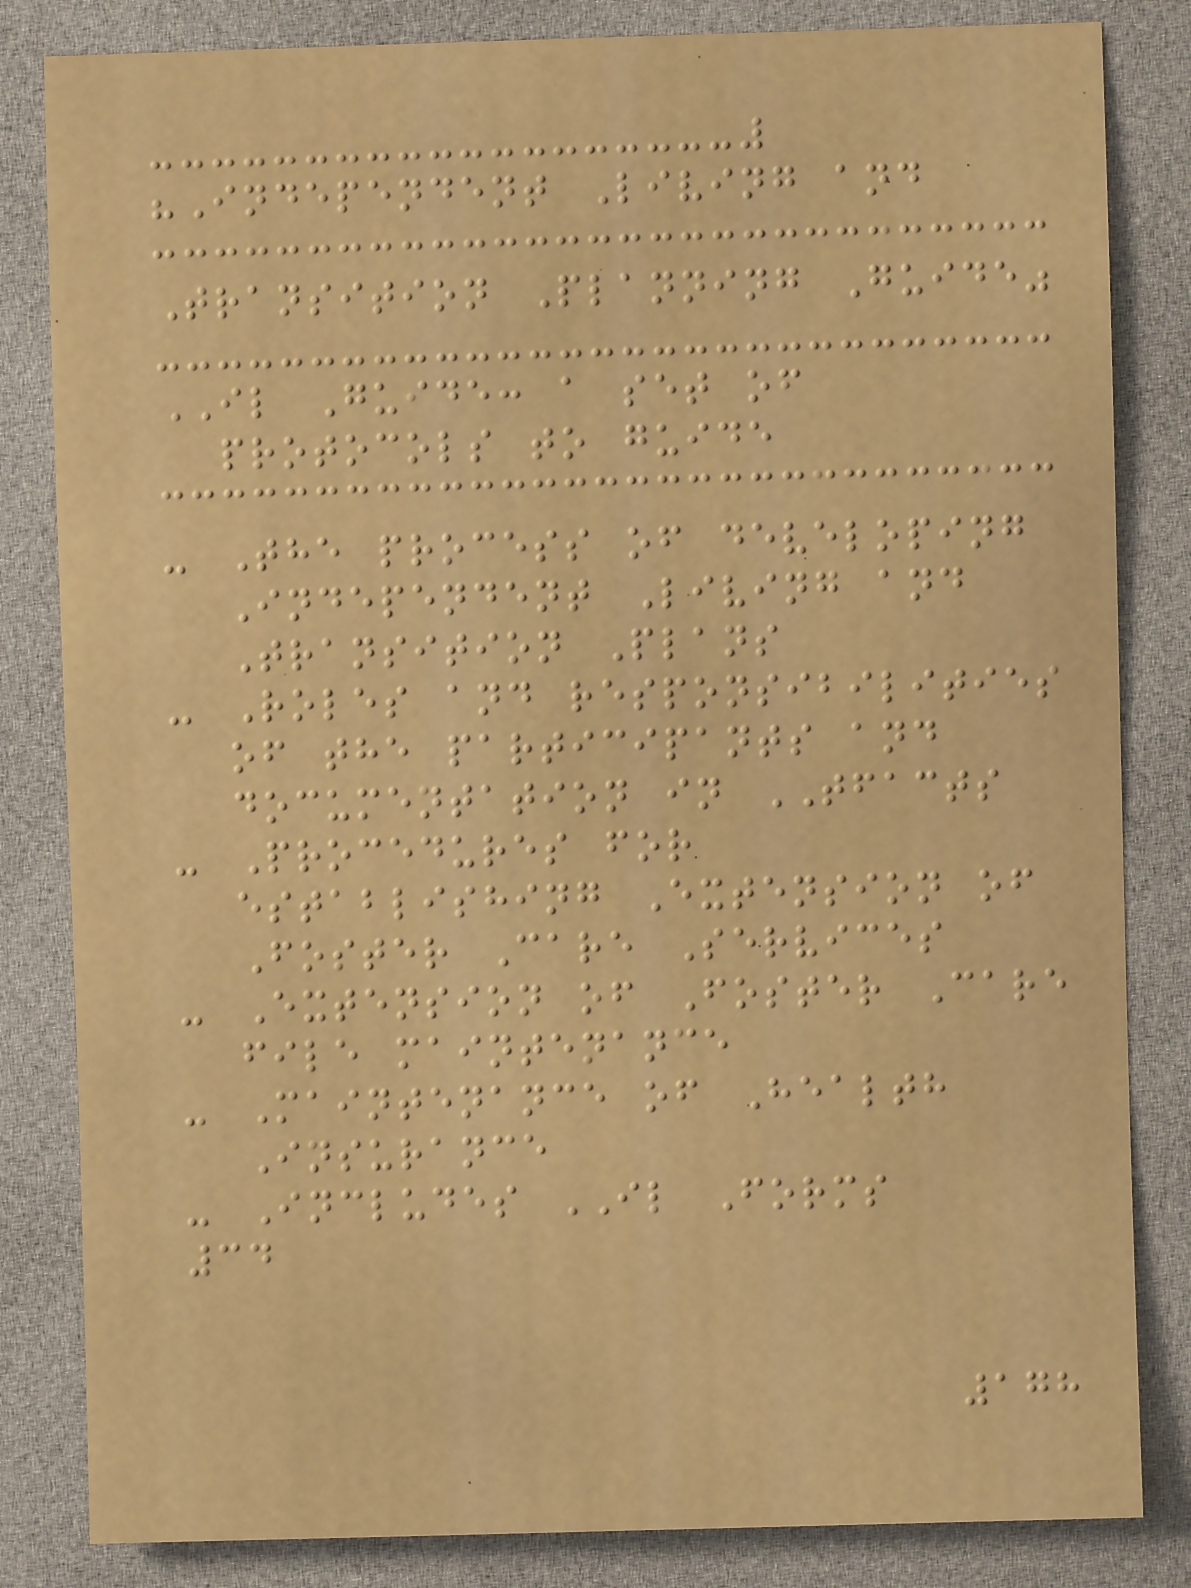"Independent Living and
Transition Planning Guide"
IL Guide: a set of
protocols to guide
- The process of developing
Independent Living and
Transition Plans
- Roles and responsibilities
of the participants and
documentation in TFACTS
- Procedures for
establishing Extension of
Foster Care Services
- Extension of Foster Care
file maintenance
- Maintenance of Health
Insurance
- Includes IL Forms
34
178
